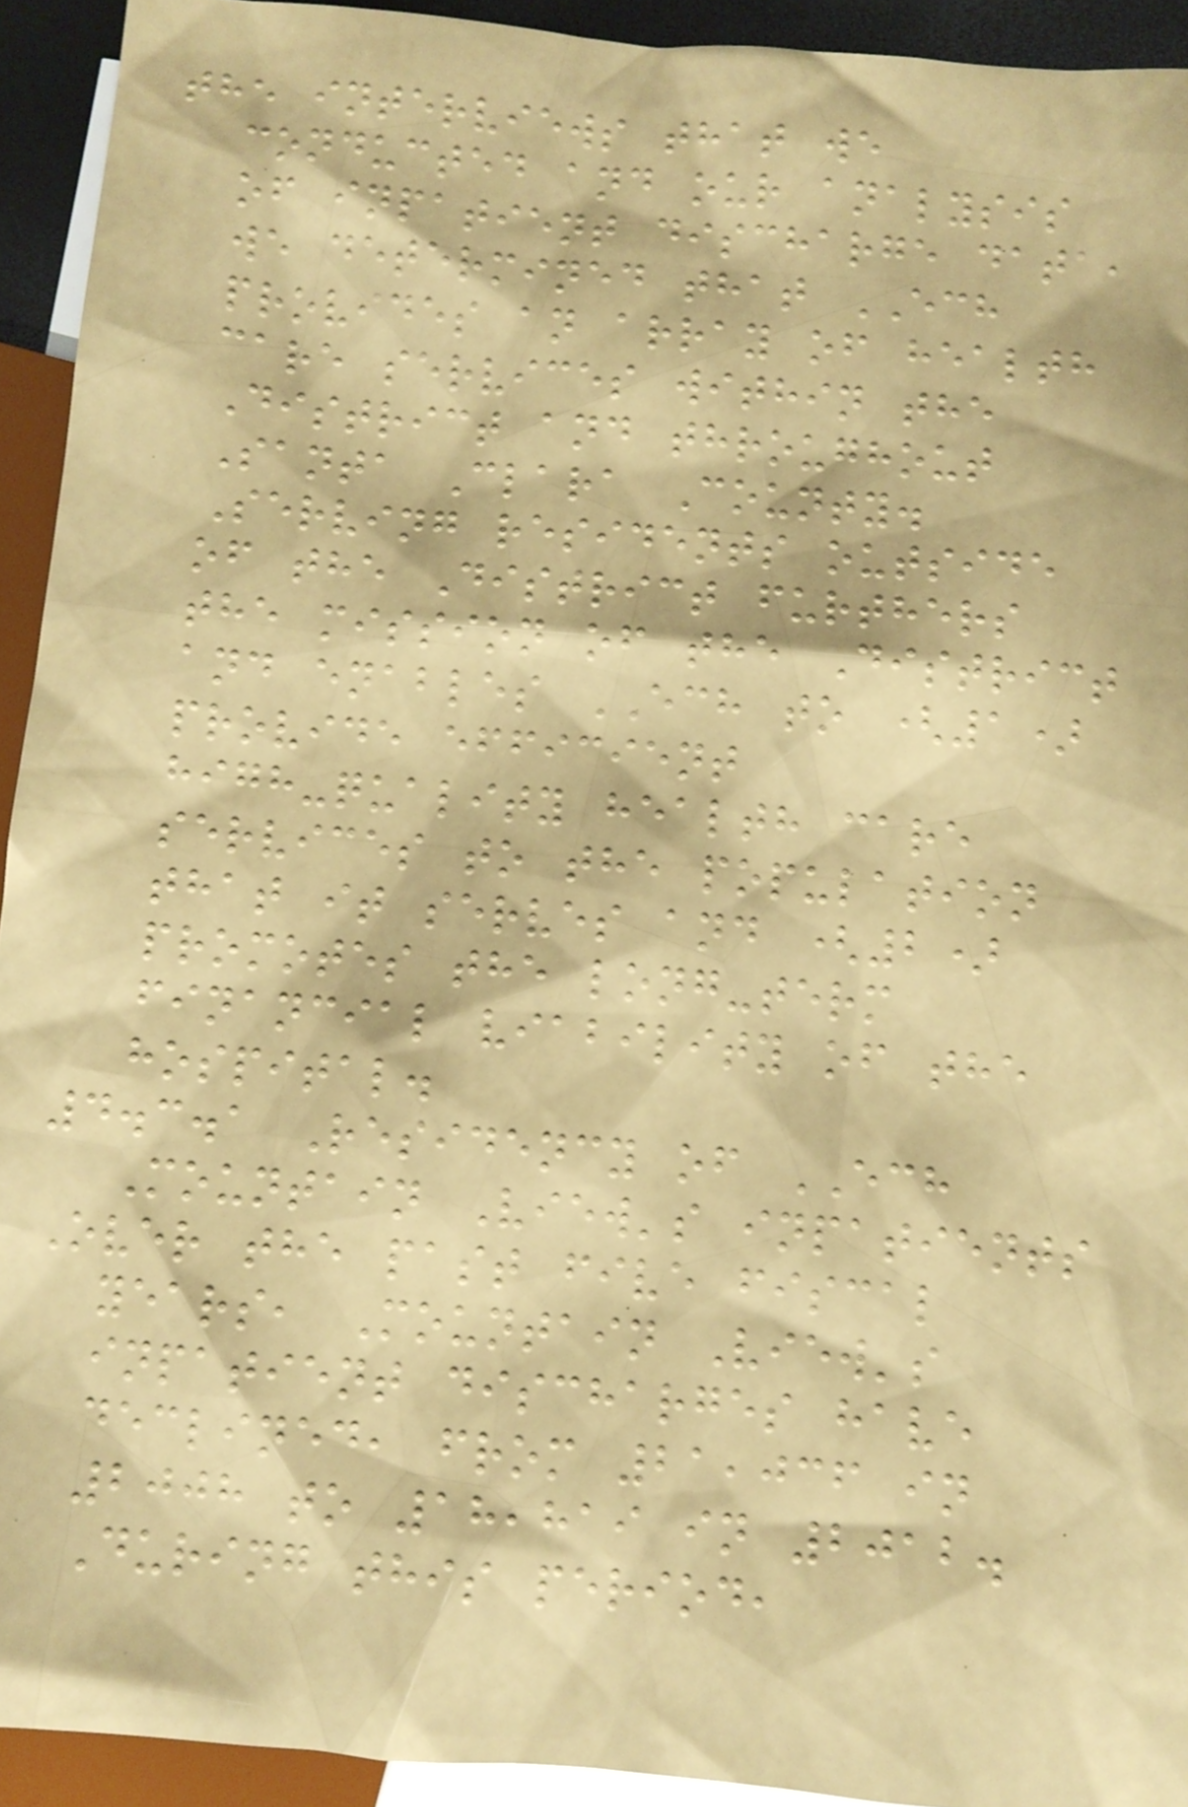the interviews that we
conducted and our analysis
of inpatient discharge data,
we determined that ECH
provides an array of health
care services within the
District and throughout
Santa Clara County.
Serving residents outside
of the District furthers
the mission of the District
and enables ECH to (1)
provide efficient
high-quality health care
services to the population
that it serves and (2)
promotes the long-term
financial viability of the
hospital.
4.3.1 Residency of ECH
Mountain View's inpatients
Over the past five fiscal
years, Mountain View's
inpatient discharges have
declined, from 21,036 in
2008 to 18,819 in 2012.
During this period,
